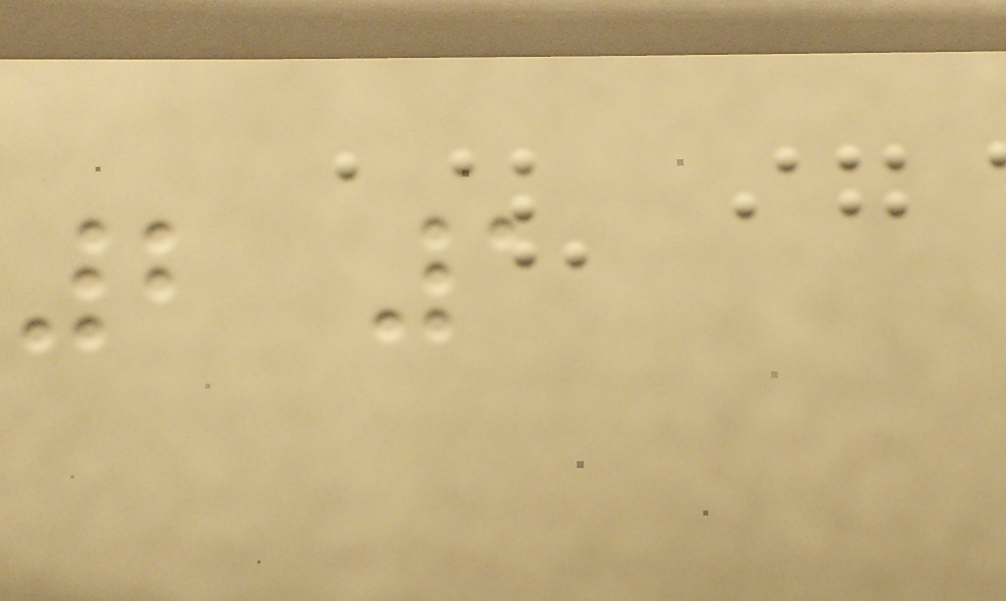2 1
